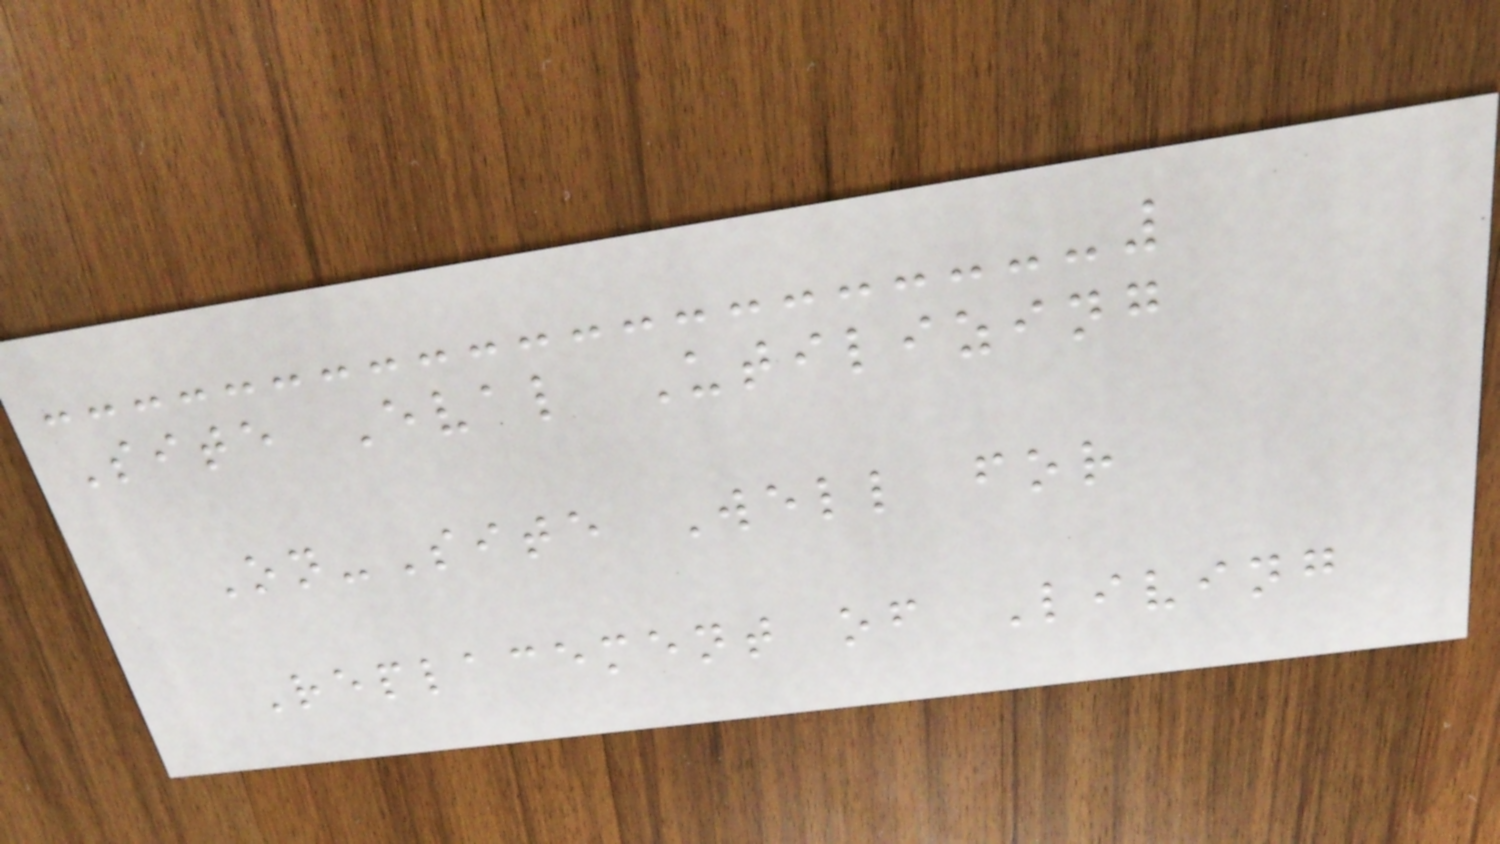Site Eval Utilizing
On-Site Well for
Replacement of Living
